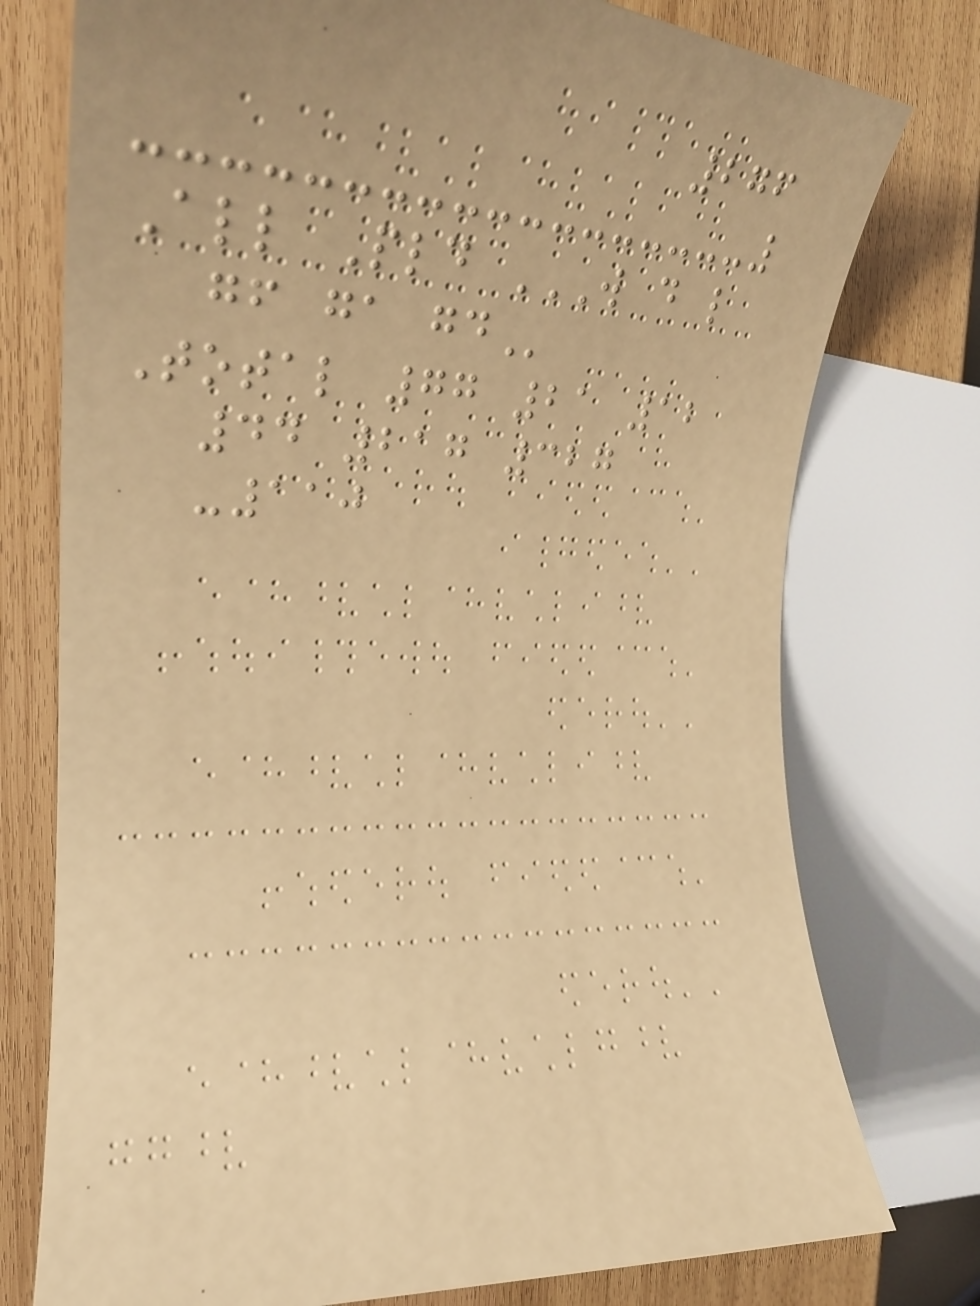276
All Pld W D L
GF GA GD
Total 77 21 12
44 217 327
-110
